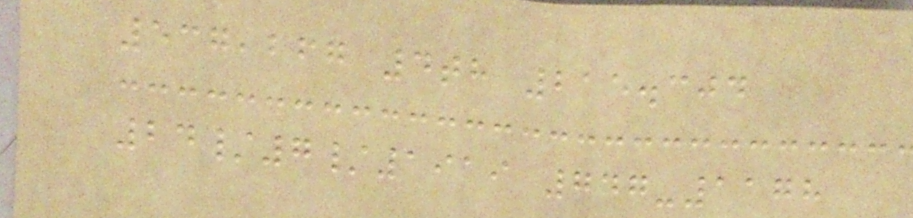537,267 4th 215.304
24/7/1919 747-1178
